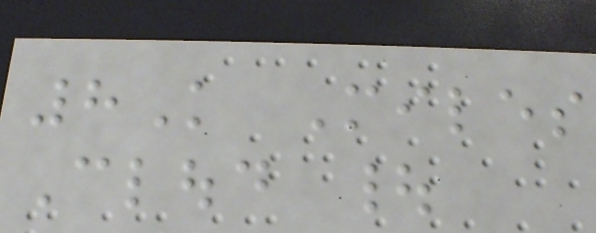8K Miles
Cloud |
